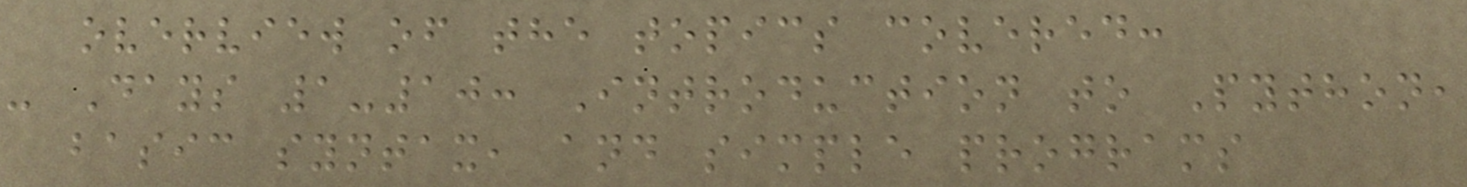overview of the topics covered:
- Days 1-10: Introduction to Python,
basic syntax, and simple programs
